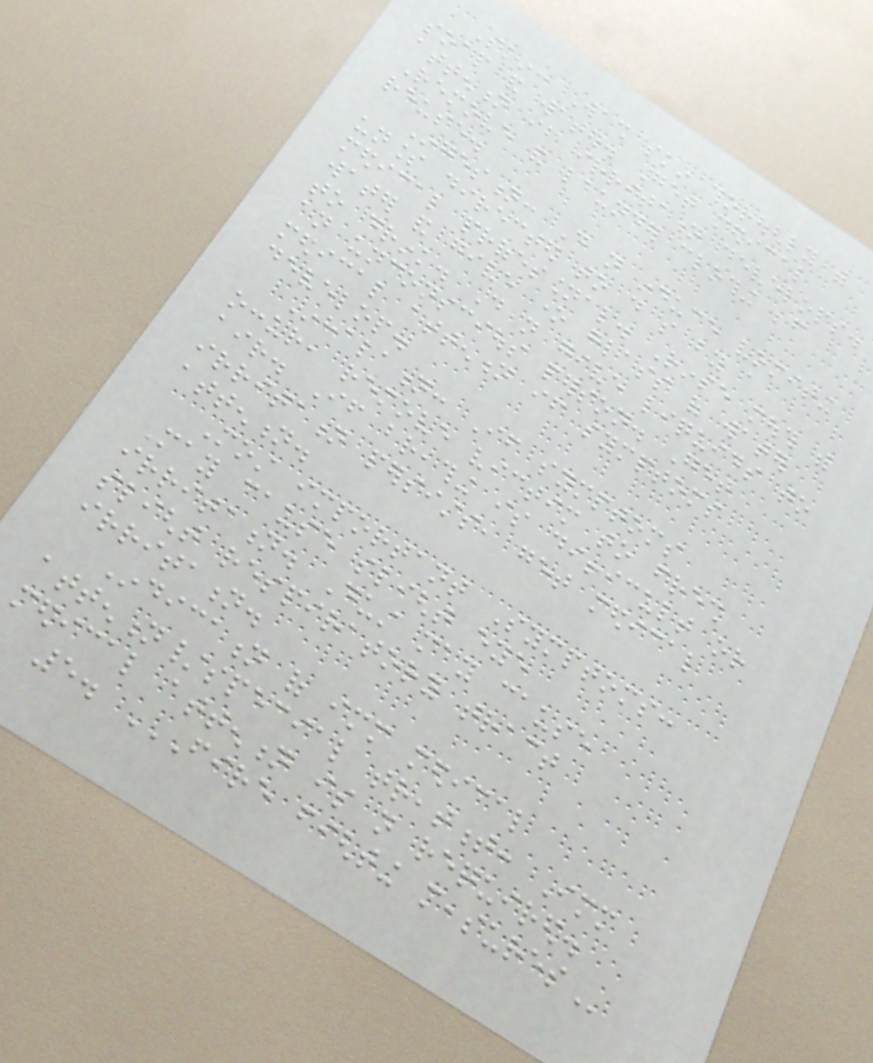Skin: Wash skin thoroughly with
soap and water. Get medical
attention if irritation develops.
Remove and launder clothing before
reuse.
Ingestion: Do not induce vomiting
unless directed to do so by a
medical professional. Rinse mouth with
water and give one glass of water
to drink. Do not give liquids to
an unconscious person. Get
medical attention if symptoms
develop.
Inhalation: If symptoms
occur, remove victim to fresh
air. If breathing is difficult or
irritation persists, get medical
attention.
Most important Symptoms:
May cause slight eye
irritation. Dust may cause
slight respiratory tract
irritation.
Indication of immediate medical
attention/special treatment: Immediate
medical attention is not required.
5. FIRE FIGHTING MEASURES
